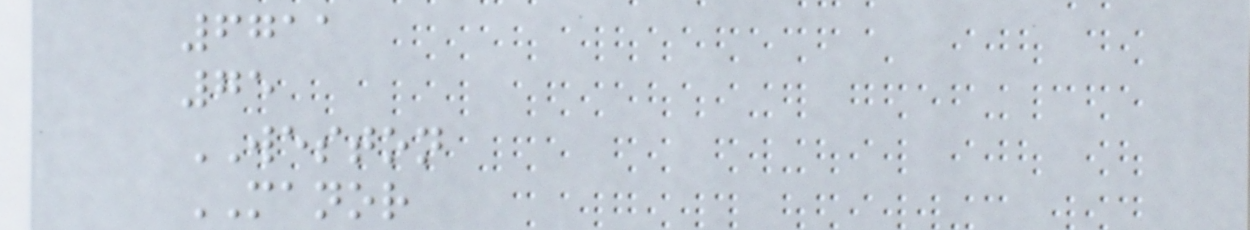6711
75
WESTON
MANOR
